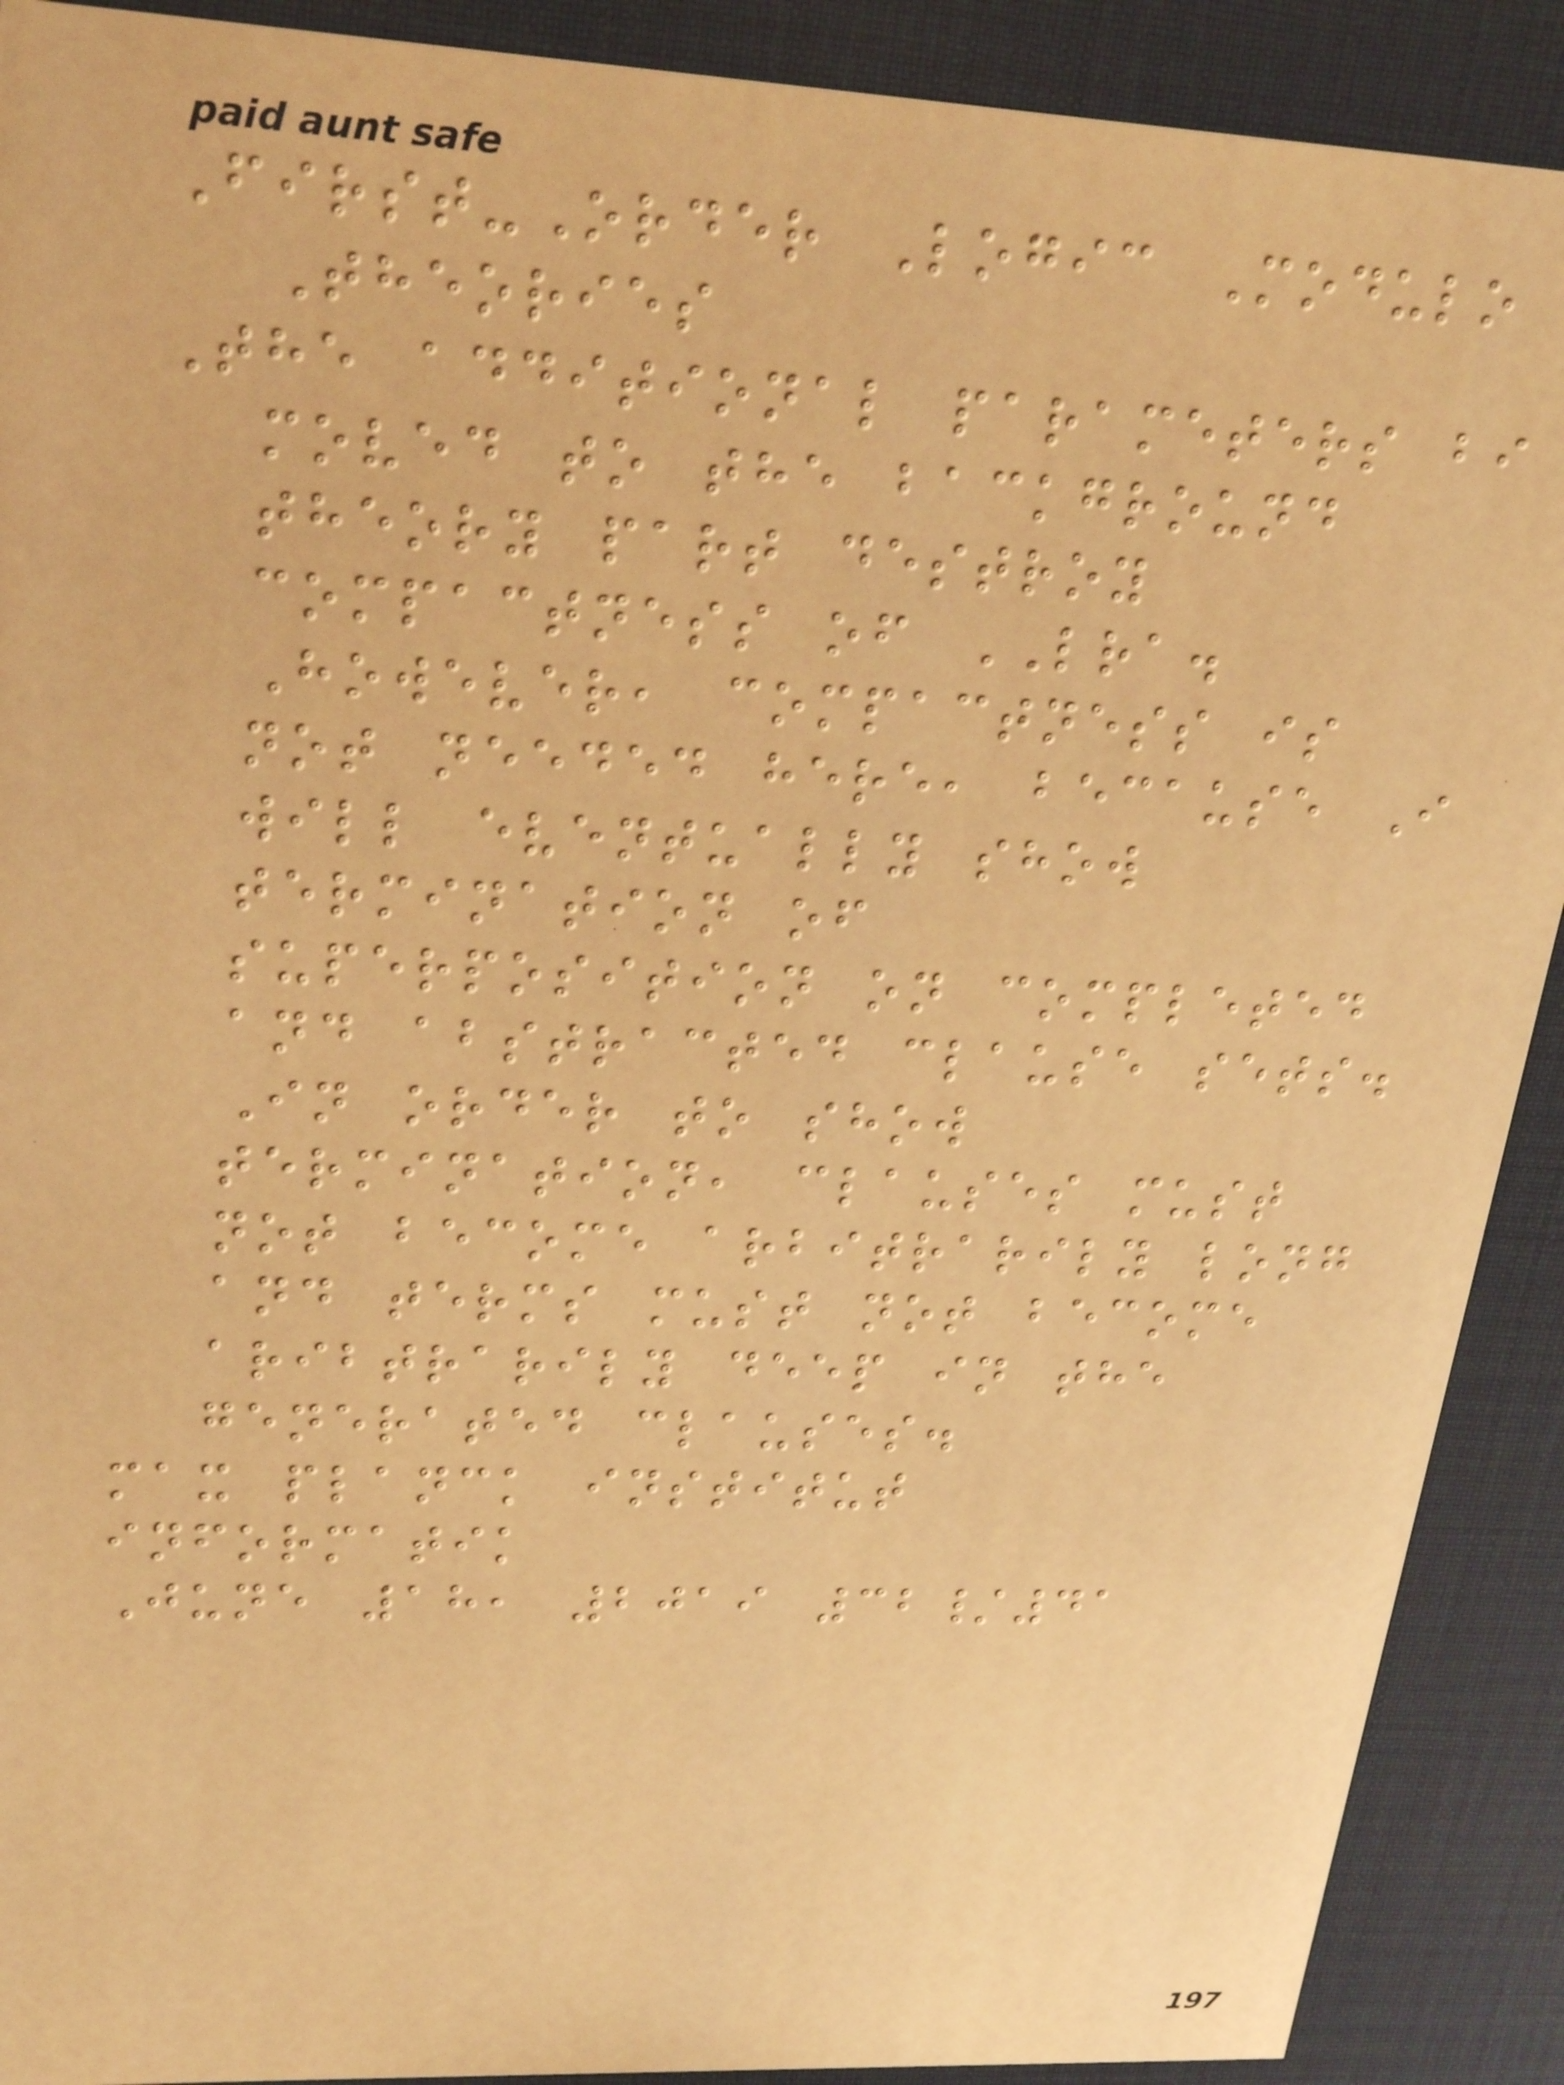First-Order Logic Modulo
Theories
The additional parameters bi
moved to the background
theory part destroy
compactness of LRA.
However, compactness is
not needed here, because I
will eventually show
termination of
superposition on completed
and abstracted clause sets.
In order to show
termination, clauses must
not become arbitrarily long
and terms must not become
aribtrarily deep in the
generated clauses.
max planck institut
informatik
June 18, 2019 32/41
